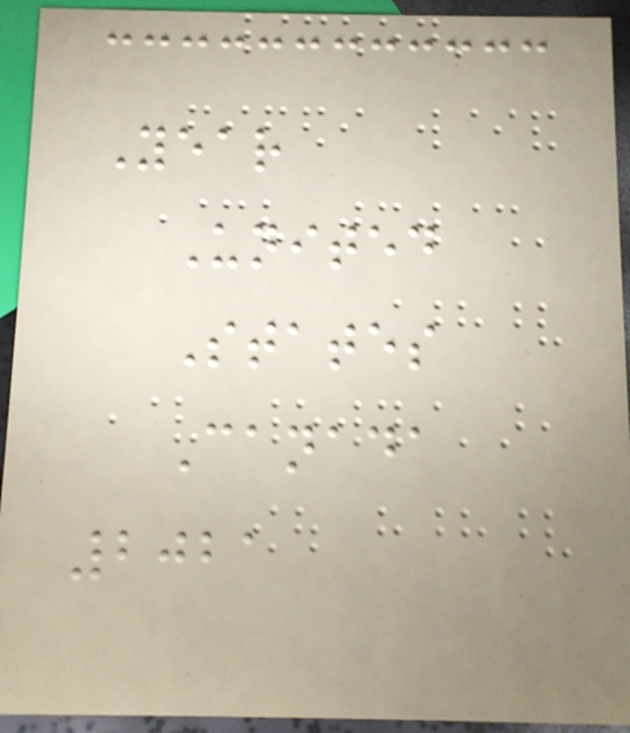Year
United
States
Canada
2021
